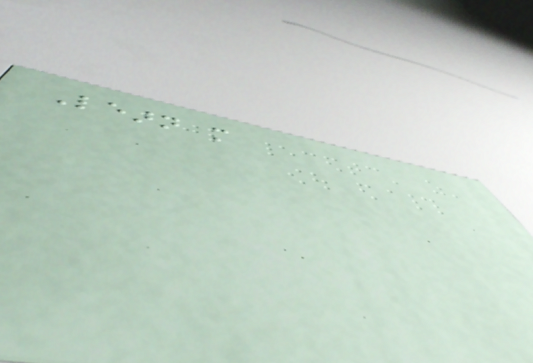Learn more
